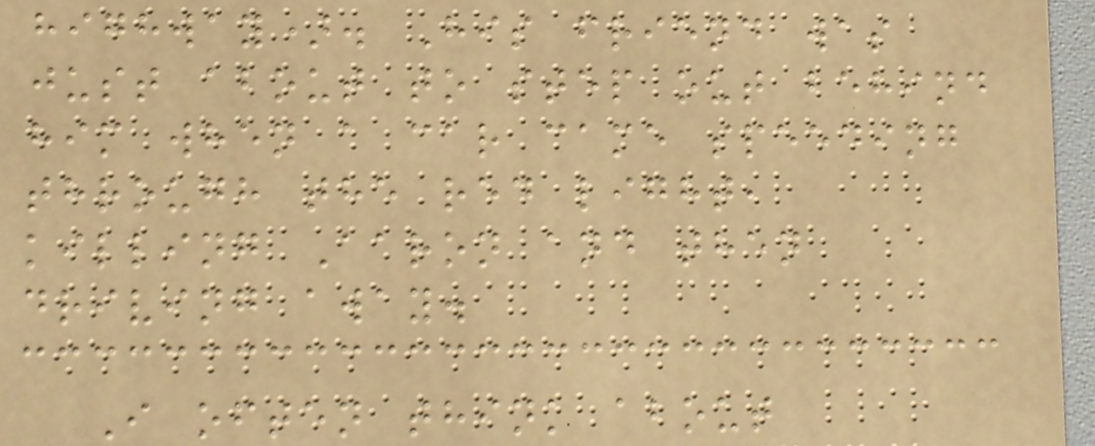highway). His friend was
just about to step out behind
him when a car came speeding
through the red light,
killing Aaron and then
driving away.
I often think about
